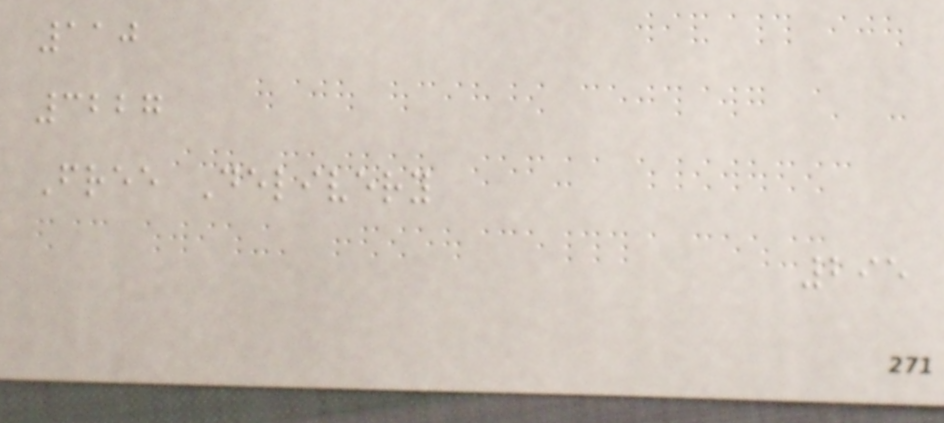110
3227
Free Delivery
295
